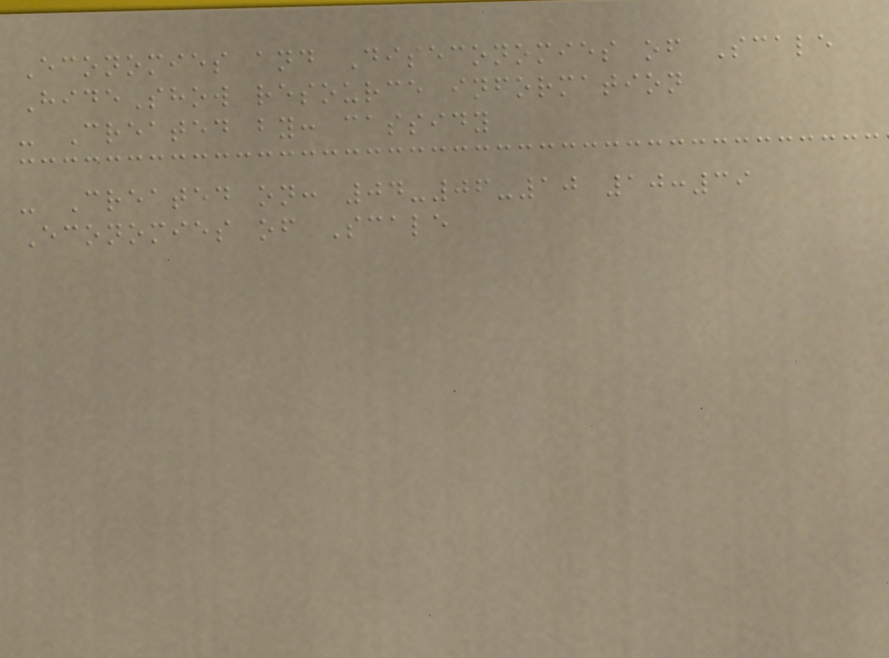Economies and Diseconomies of Scale
HideShow resource information
- Created by: cassidy
- Created on: 04-06-10 10:39
Economies of Scale
